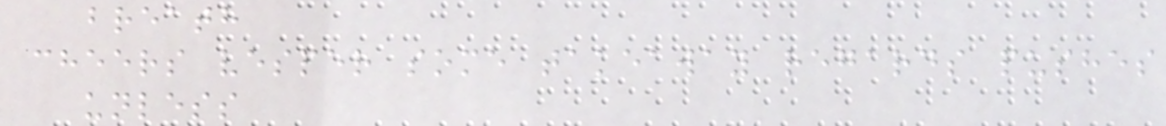breath
cheers vesper some takeaway regards pushes
unless
